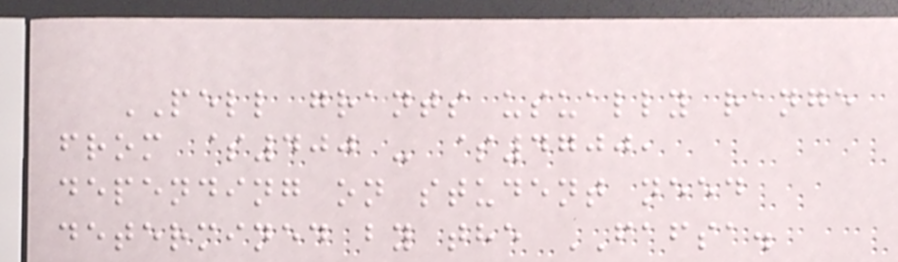PELL grants usually range
from $400 - $4700,
depending on student need
determined by the FAFSA.
